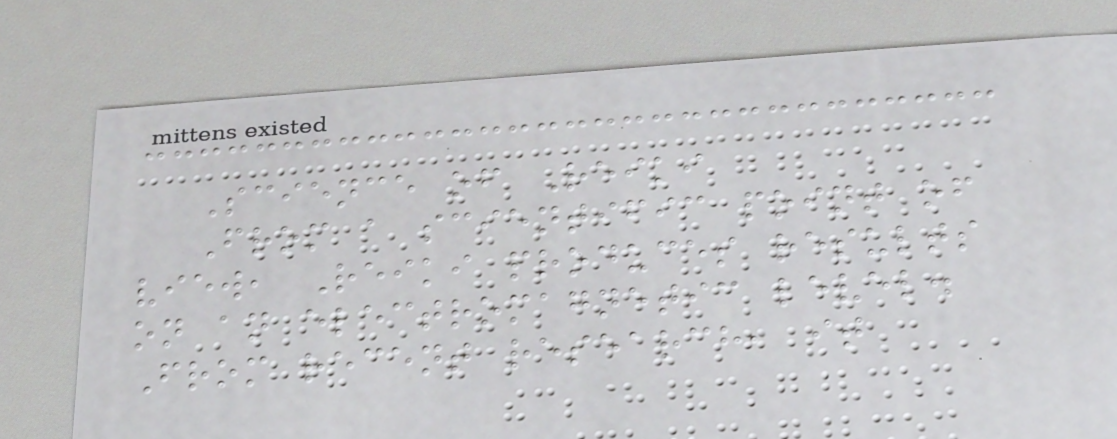Science of Reiki
From a scientific point of
view, Reiki produces results
on an electromagnetic level.
From recent research, it
